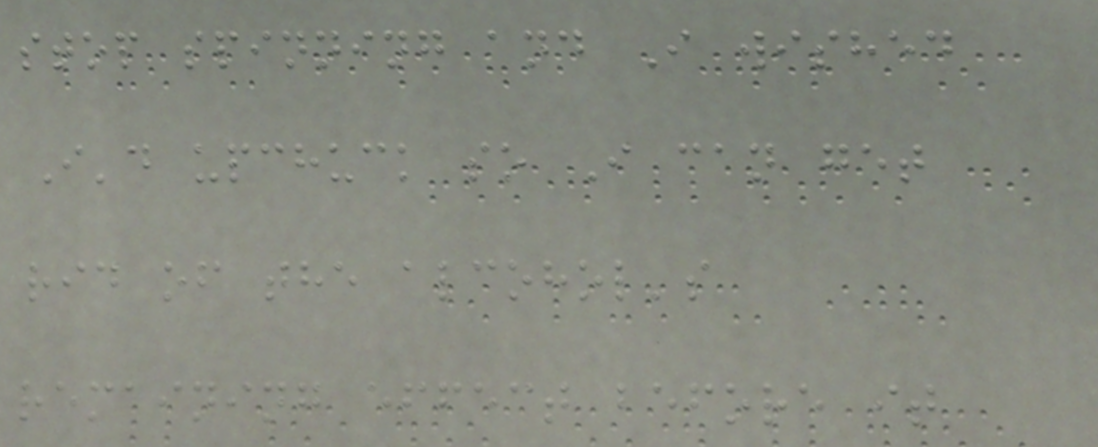stop spinning and I wished
I'd upchuck so I can get
rid of the alcohol's
remaining effect before it
